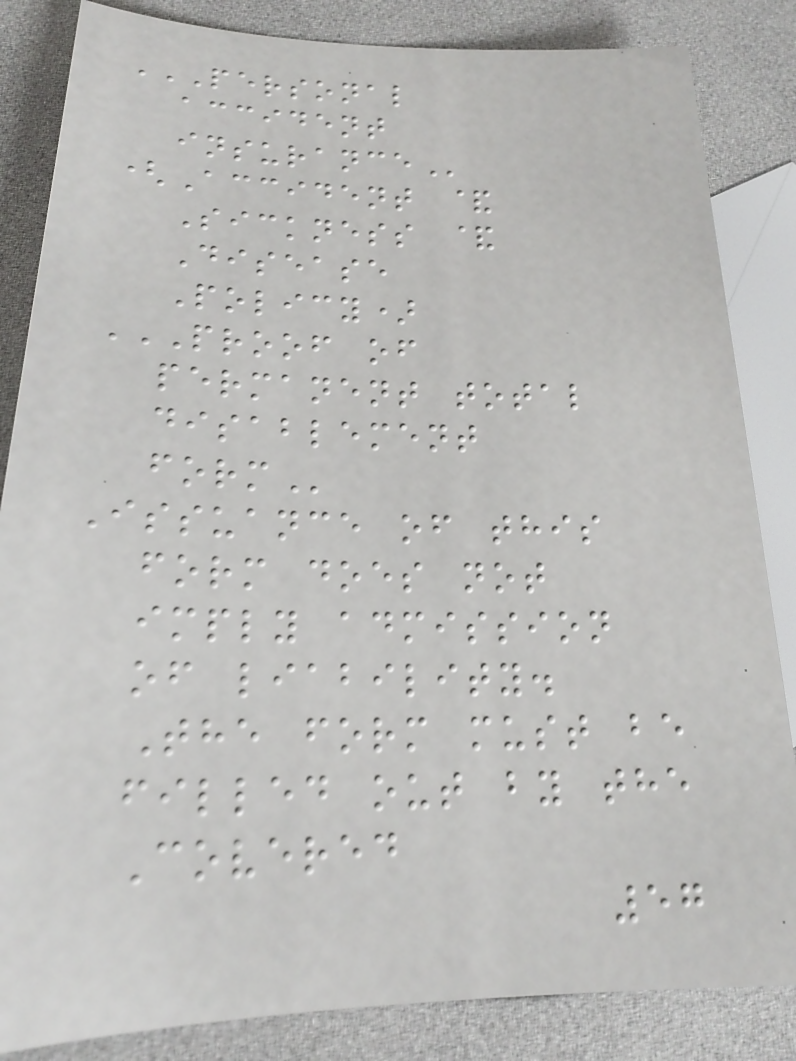PERSONAL
ACCIDENT
INSURANCE
(Accident &
Sickness &
Disease
Policy)
PROOF OF
PERMANENT TOTAL
DISABLEMENT
FORM
Issuance of this
form does not
imply admission
of liability.
The form must be
filled out by the
Covered
57
